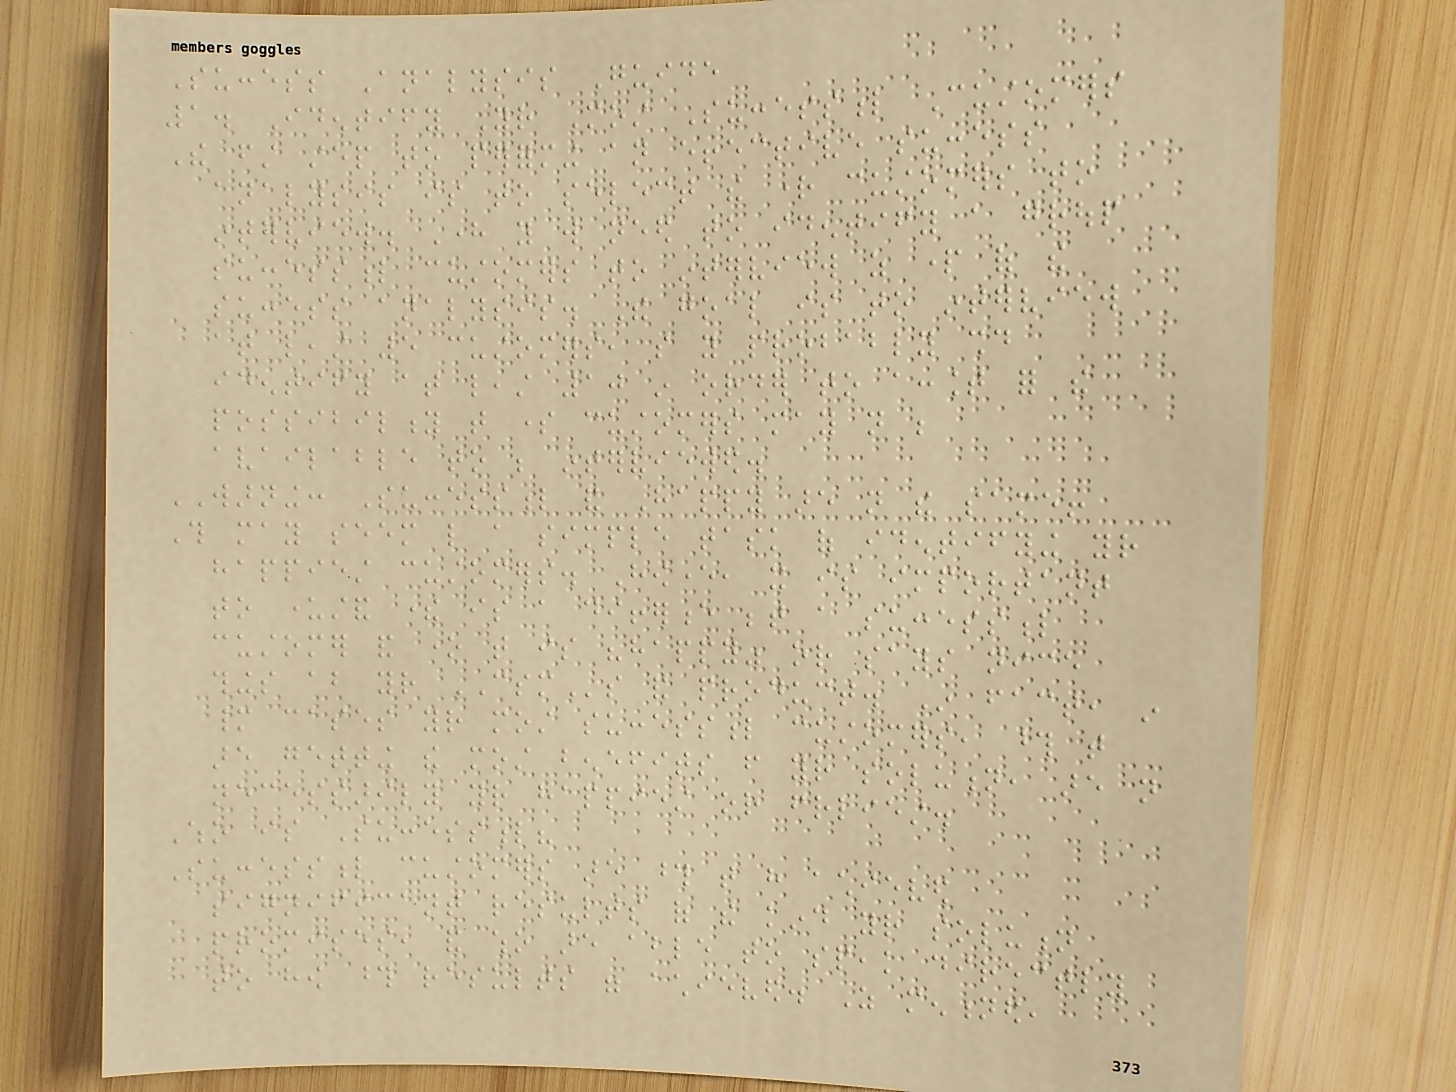Success Analysis Guide
1. Identify Your Most Successful Customers
The first step to performing an effective success
analysis is to select the right customers to
interview. Here you will need to identify a group
successful customers to interview as part of the
success analysis. The goal is to interview
at least 5 customers, so you probably should
identify at least 10 in order to account for the
possibility that some customers may not be
available to be interviewed.
WARNING: Successful and Happy are not the same!
This may seem like a simple task of identifying your
happiest customers. However, it is important
to understand there is a difference between a successful
customer and one that is "happy" or says nice
things about your CSMs and product. In fact, in
many cases your most successful customers, those that
are getting the most benefits from your solution, are not
necessarily your happiest or friendliest.
Who is Successful?
Successful customers are those that have achieved
significant results of the kind your solution
promises, and who are able to speak directly
to how those results were achieved. As mentioned,
